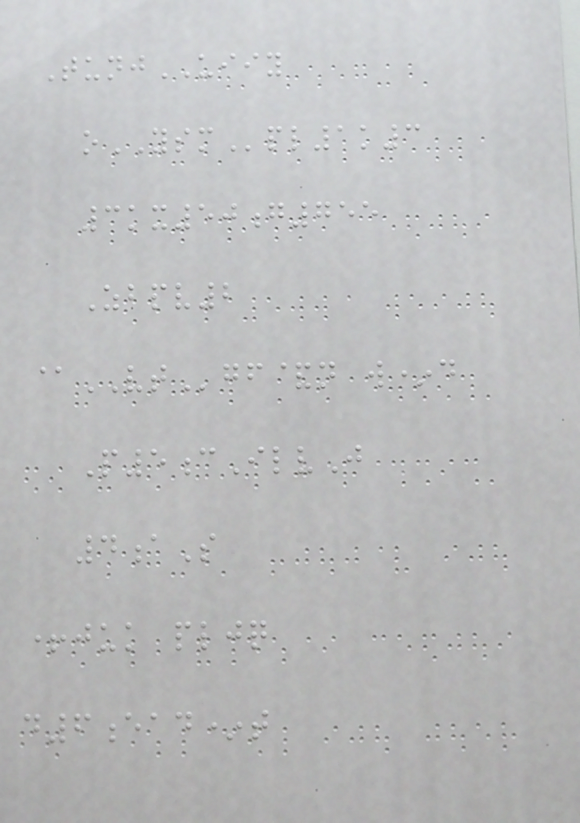TunjUIIY
oYSMpl1k3
3kx50g755
Zbpv2
@VTgf&n w*d
P5cIlvJ
4aS
+juk pljq
d6ead*t
